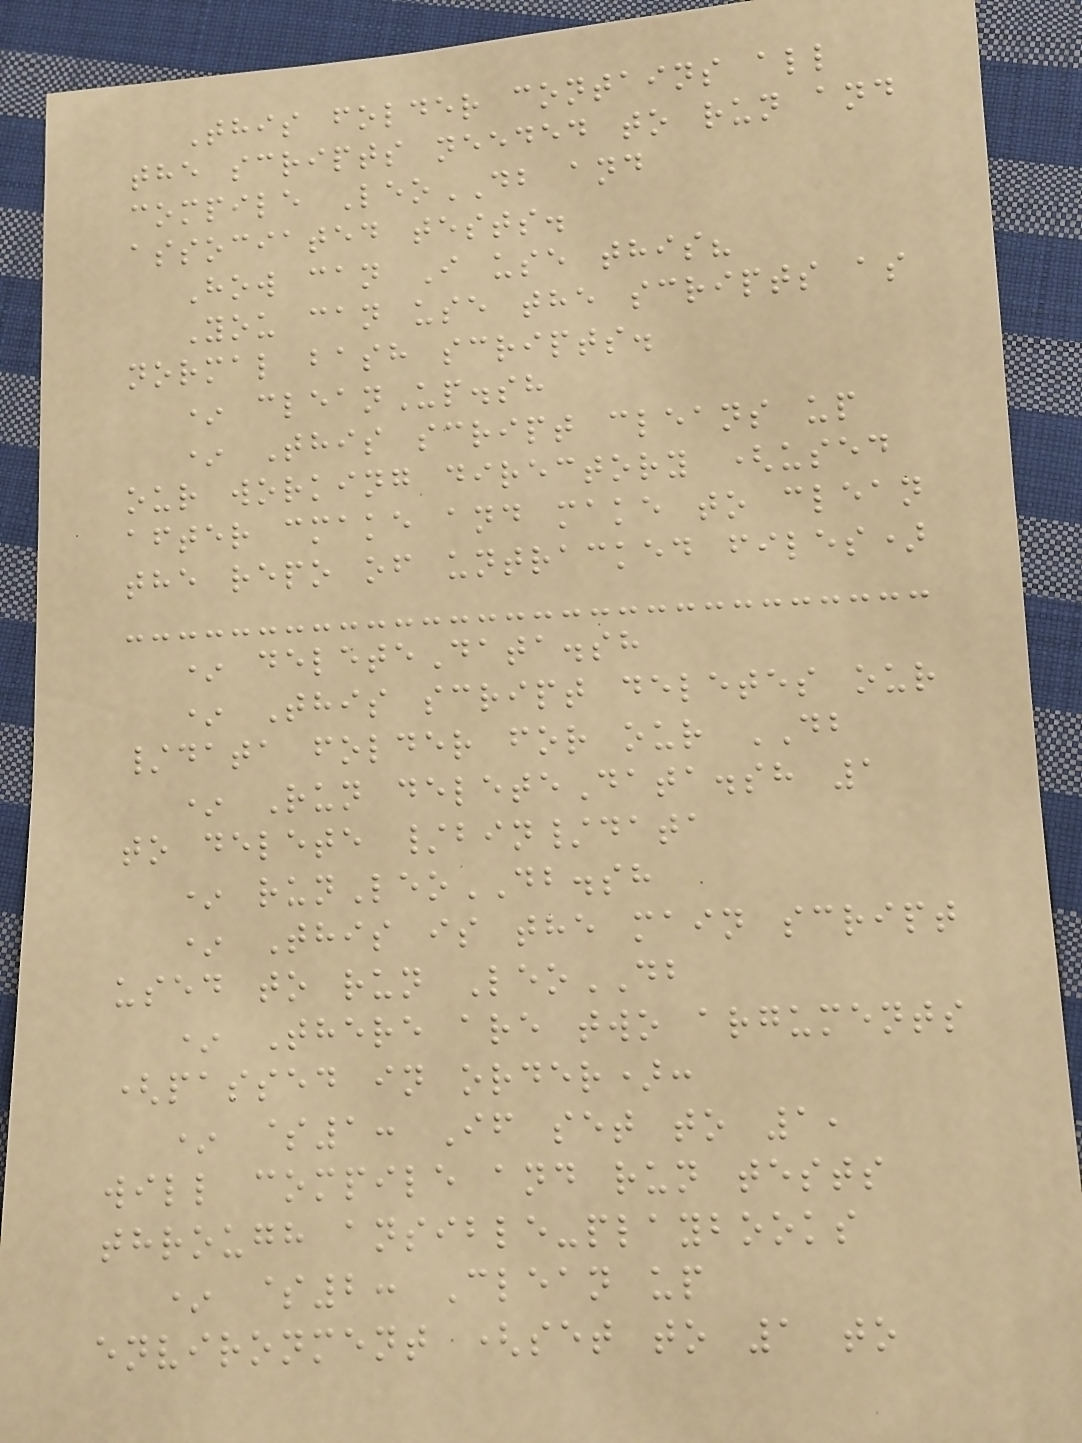This folder contains all
the scripts needed to run and
compile LeoDB and
associated tests.
How can I use this?
You can use the scripts as
normal bash scripts.
* cleanUp.sh
* This script cleans up
our working directory (used
after cmake and make to clean
the repo of untracked files)
* deleteData.sh
* This script deletes our
/data folder for our DB
* Run deleteData.sh 1
to delete /bin/data
* runLeoDB.sh
* This is the main script
used to run LeoDB
* There are two arguments
(passed in order):
* $1: If set to 1,
will compile and run tests
through ansible-playbooks
* $2: Clean up
environment (set to 1 to
